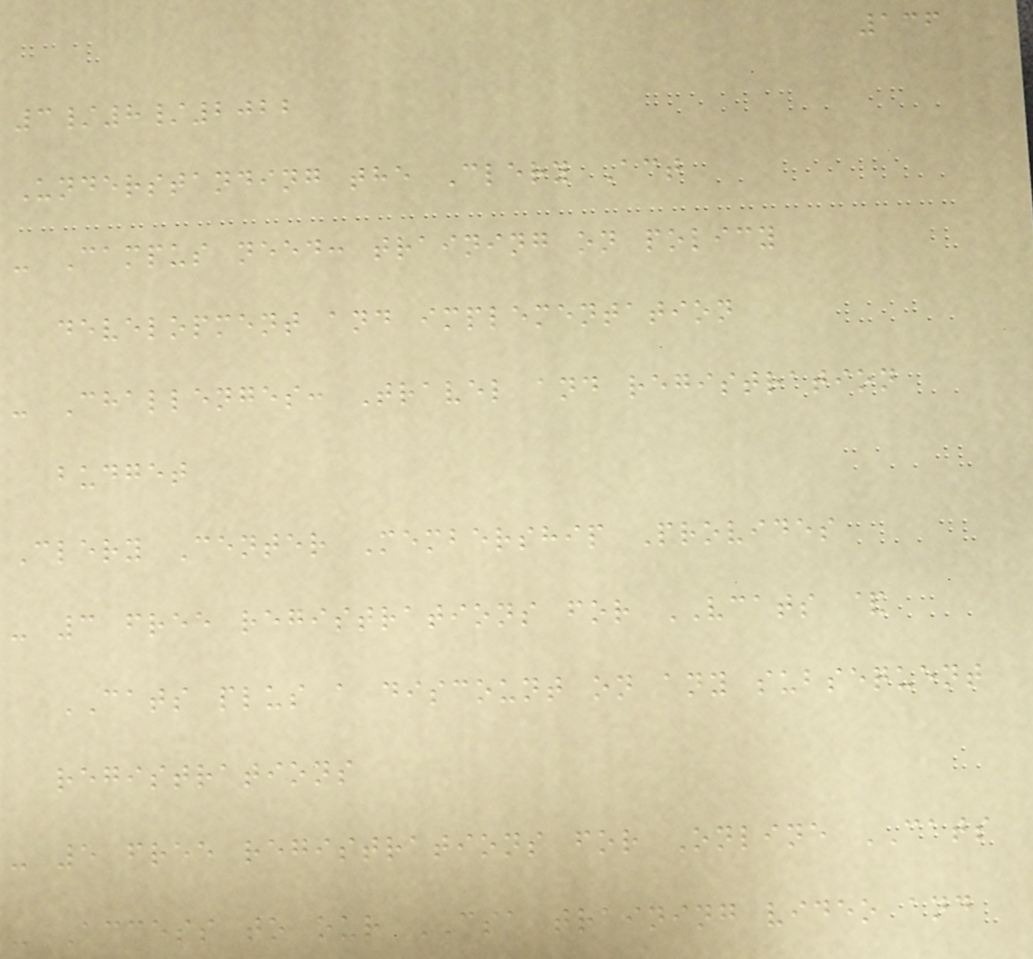136
3/8/2022
Understanding the Clery Act
- Campus need: training on policy
development and implementation
- Challenges: Travel and registration
budget
Clery Center Membership Provides
- 3 free registrations for VCATS &
CATS plus a discount on any subsequent
registrations
- 5 free registrations for Online CATS
- Access to our CSA training video and
